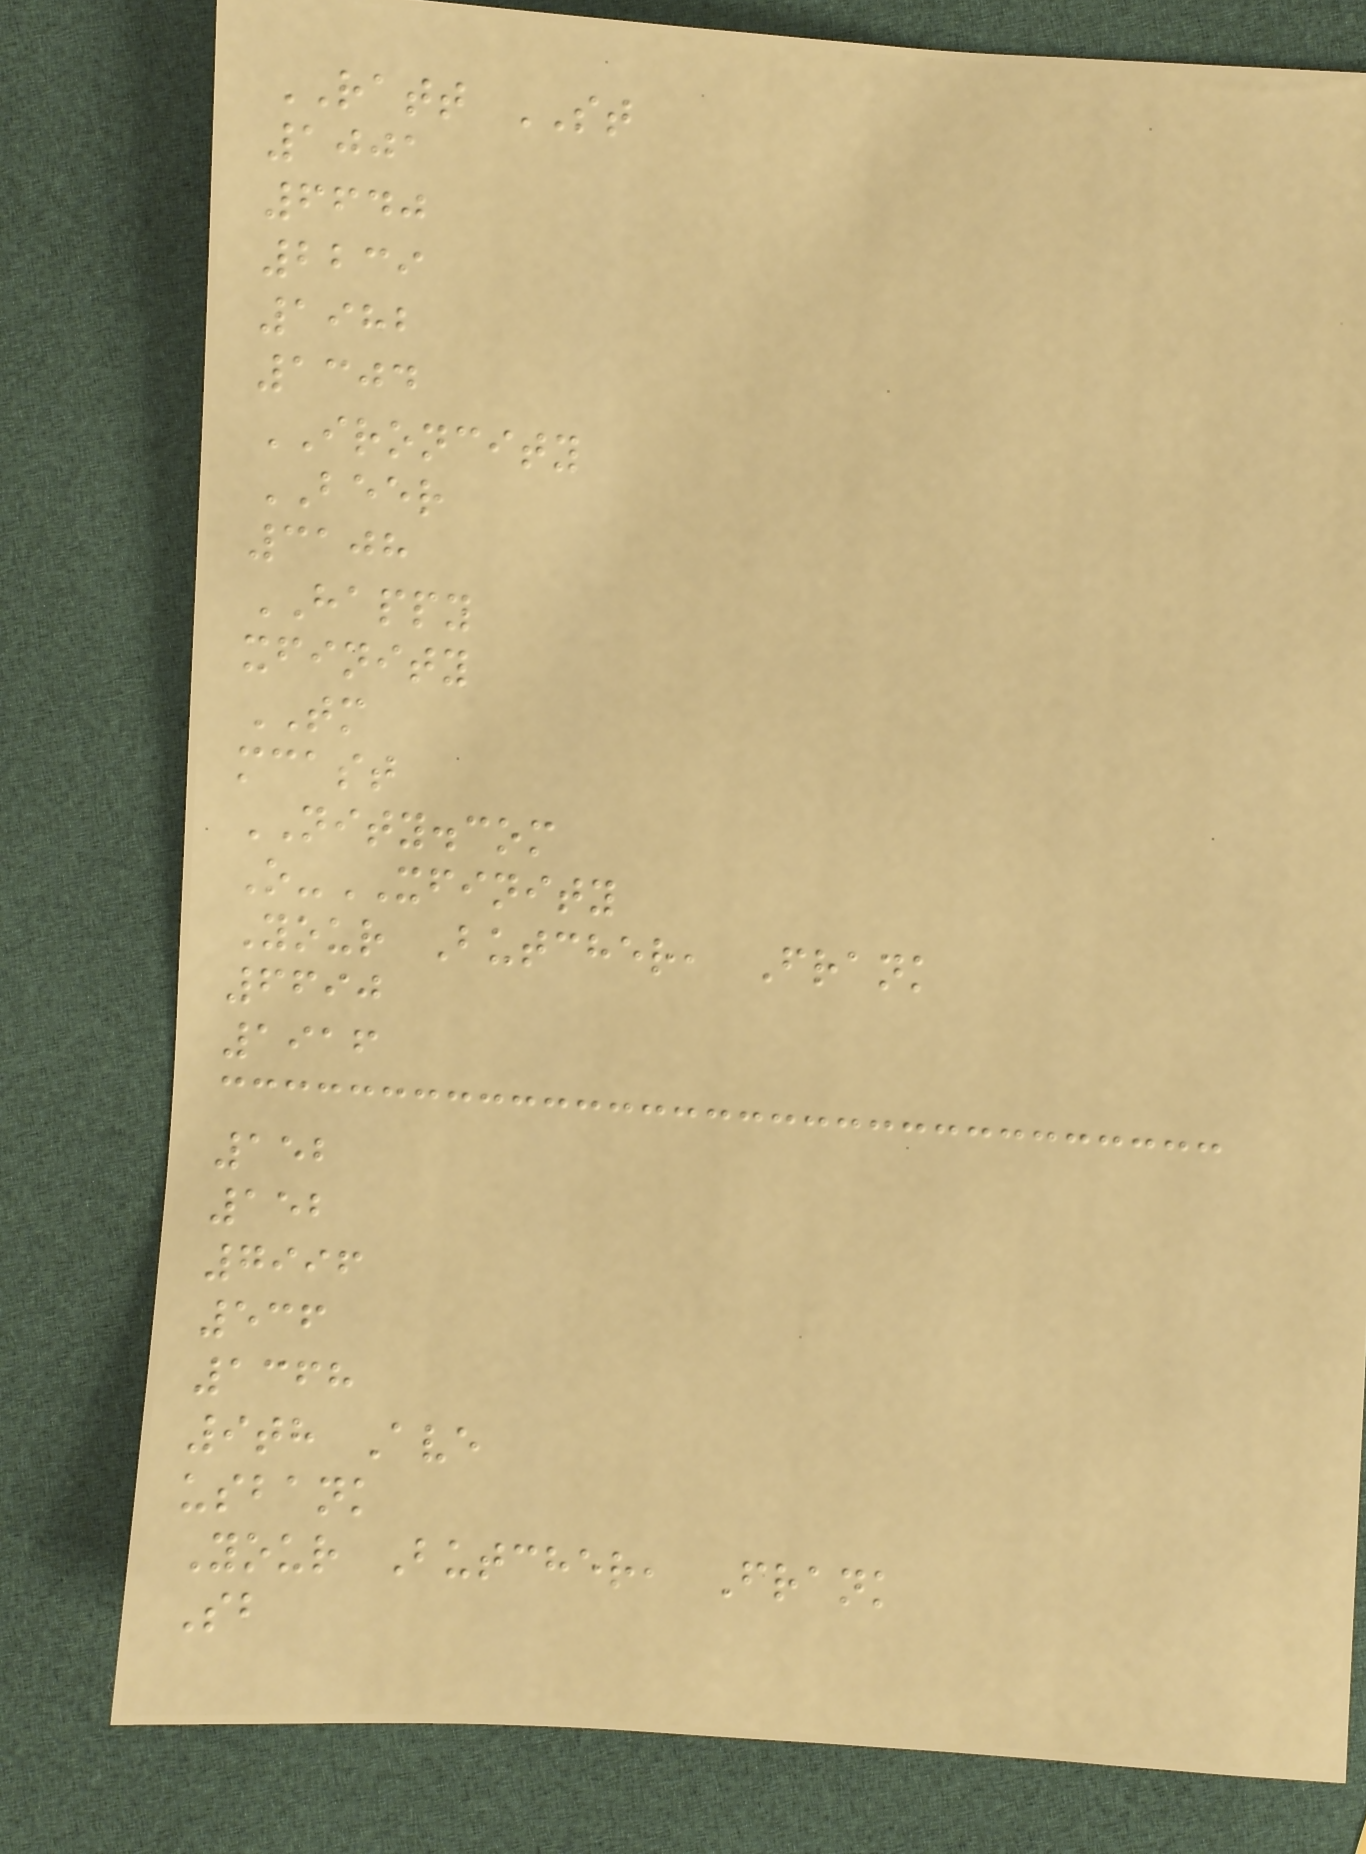RATT ST
1001
6640
2239
1982
1304
IRONCITY
BEER
3108
HAPPY
xfinity
TM
mcast
NITY.com
O-XFINITY
Your Butcher, Frank
6690
1916
152
152
7996
536
1368
9th Ave
usbank
Your Butcher, Frank
Sb
